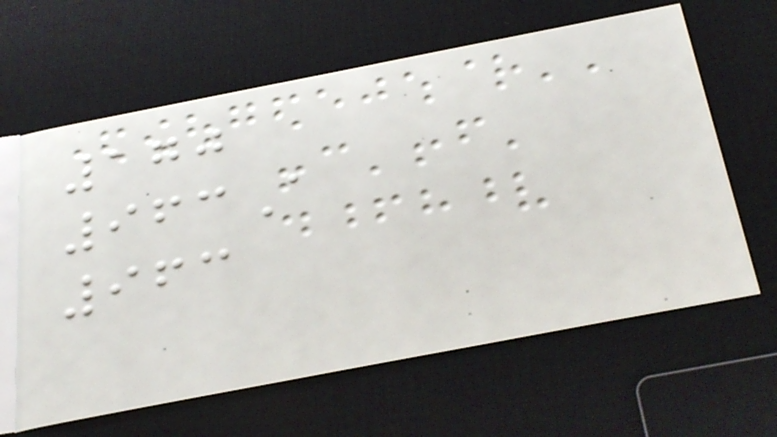170
963A
963
